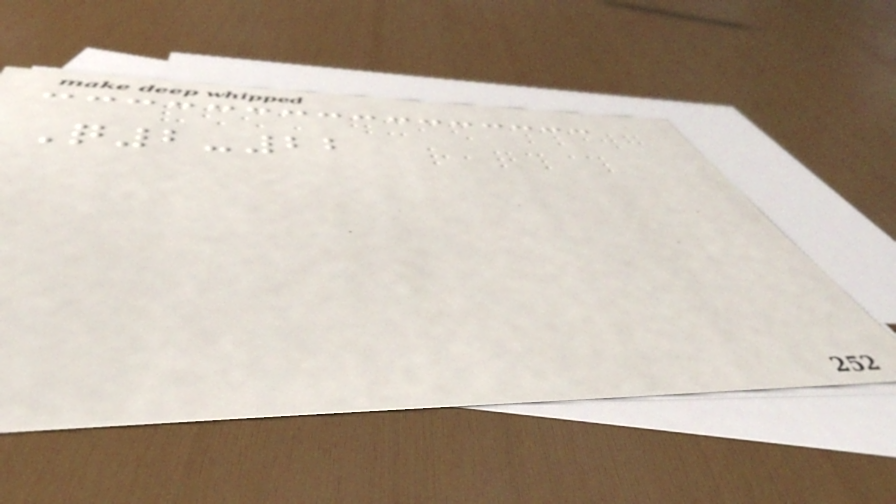Q2-22
